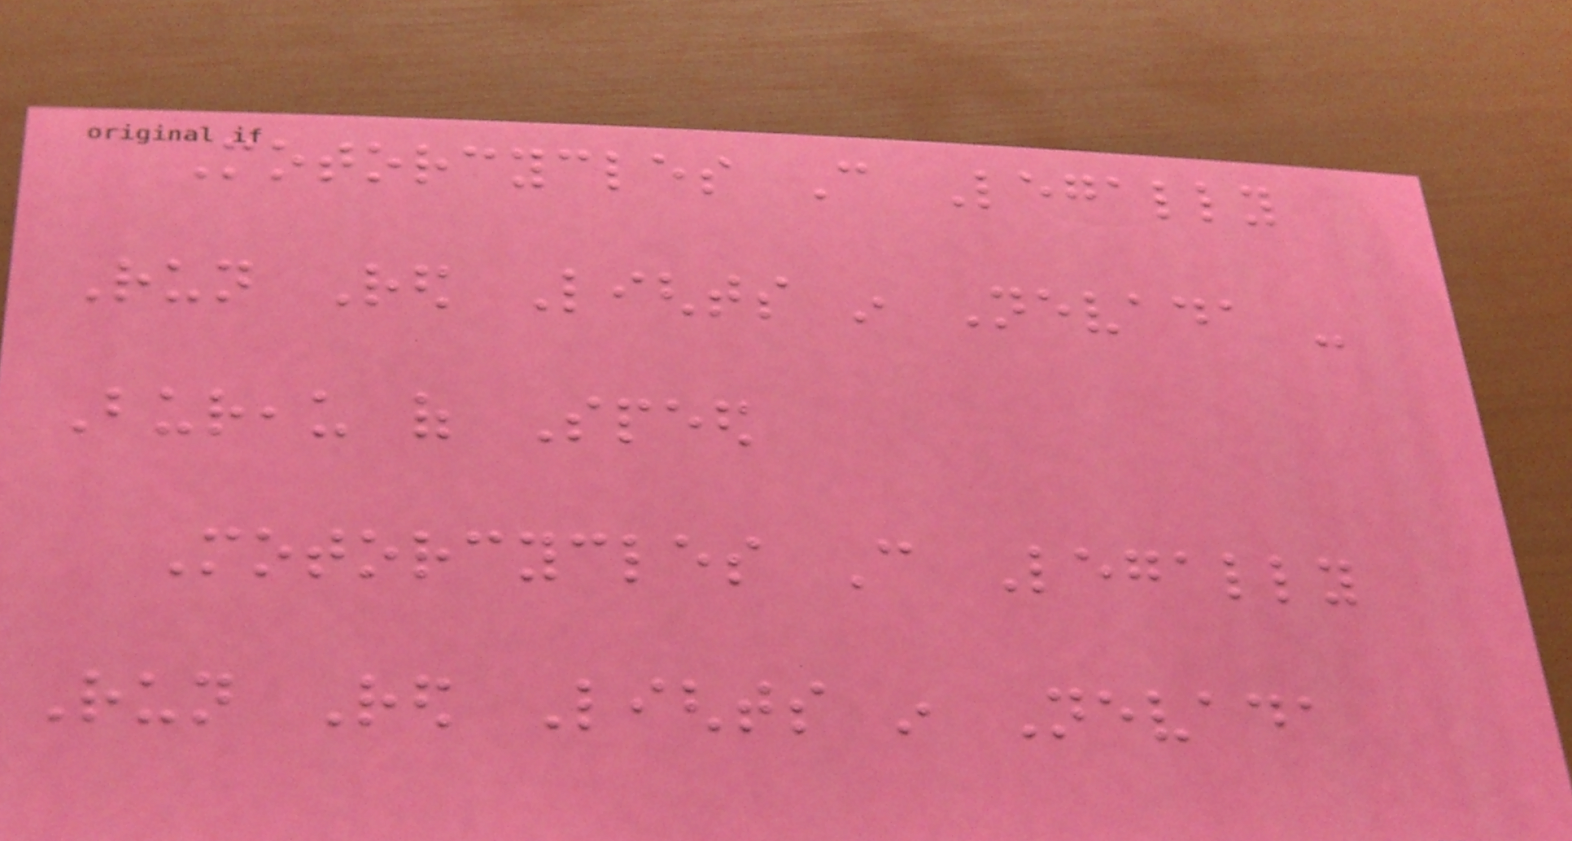Motorcycles Can Legally
Run Red Lights in Nevada -
Bureau of Speed
Motorcycles Can Legally
Run Red Lights in Nevada
